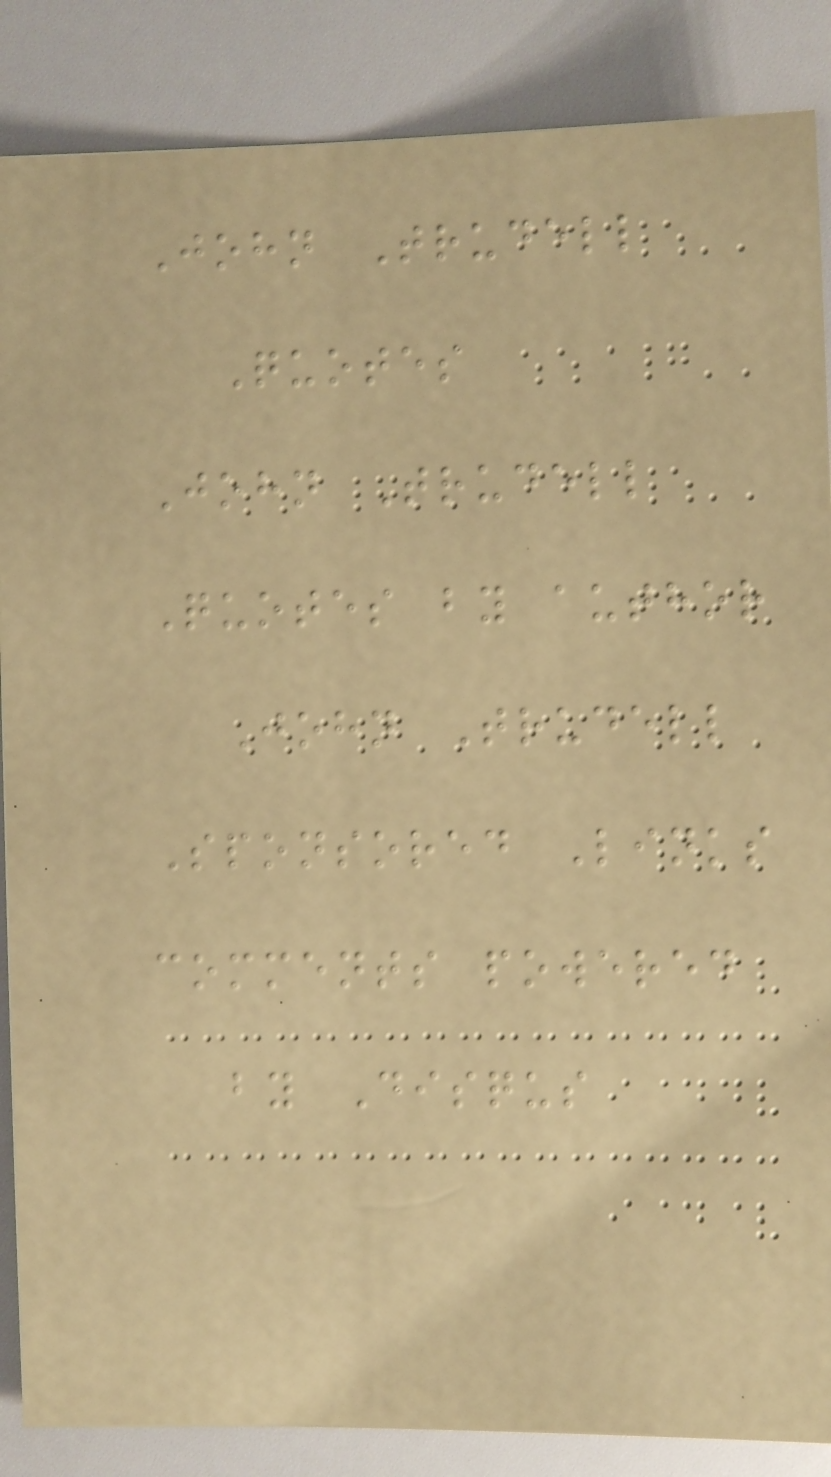John Trudell
Quotes
John Trudell
Quotes by author
John Trudell
Sponsored Links
comments powered
by Disqus
